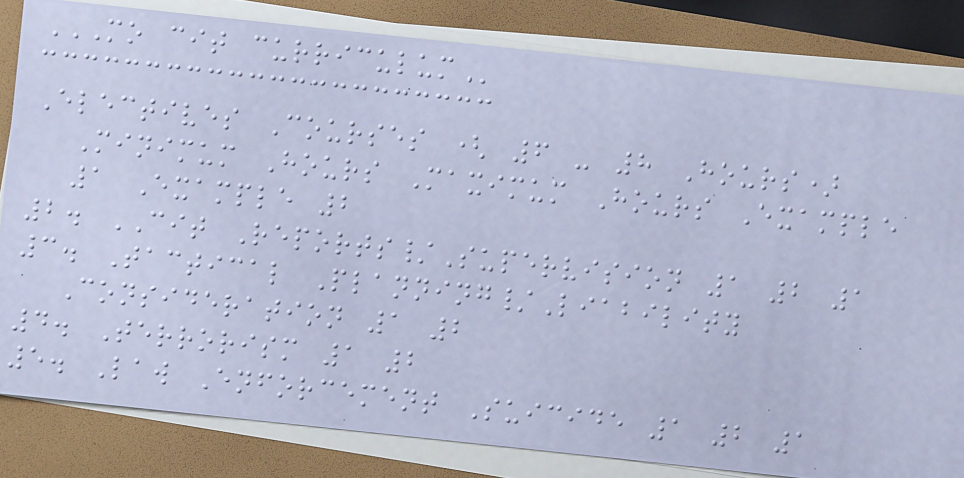MO CIT CURRICULUM
Electives Courses ( 6 - 8 Hours)
Minimum Hours Maximum Hours Example
1 Example 2
2. CIT Reports/Supervision 1 2 1
3. Tactical Planning/Liability
Consideration 1 2
4. Terrorism 1 2
5. Law Enforcement Suicide 1 2 1
